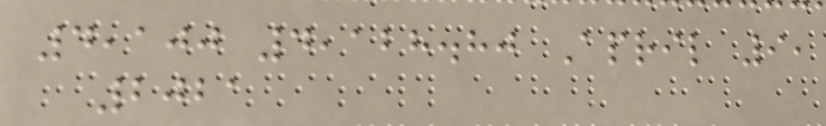4,100 4,128.80 April 9,
2021
